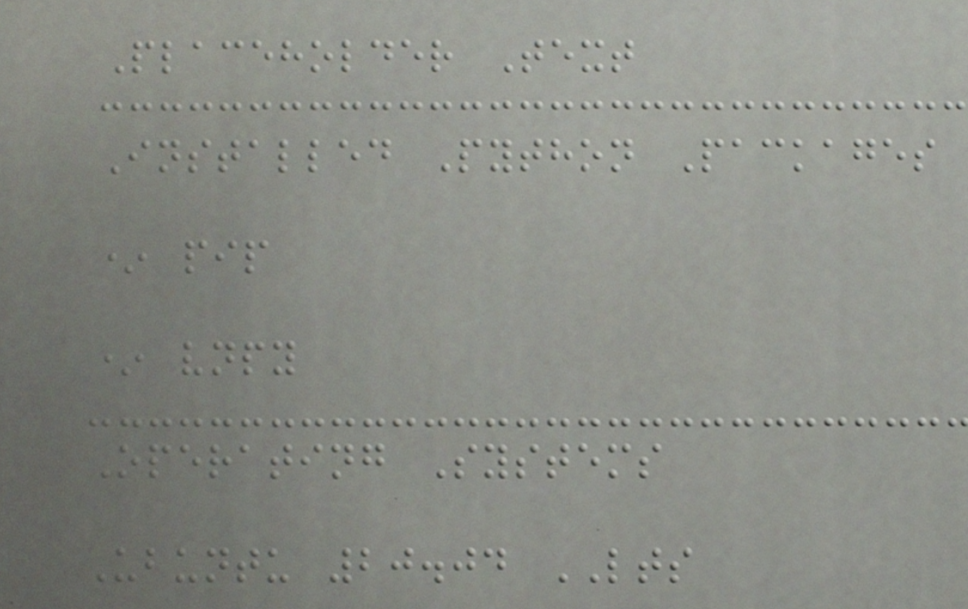Placeholder Text
Installed Python Packages
* pip
* vnpy
Operating Systems
Ubuntu 20.04 LTS
